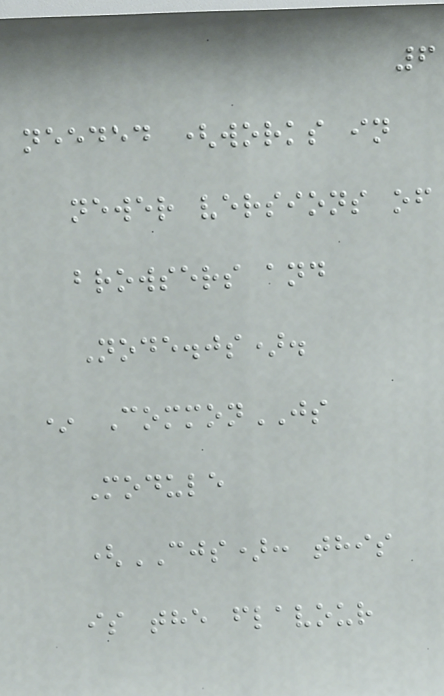6
needed (works in
newer versions of
browsers and
Node.js).
* CommonJS
Module
(CJS): this
is the flavour
